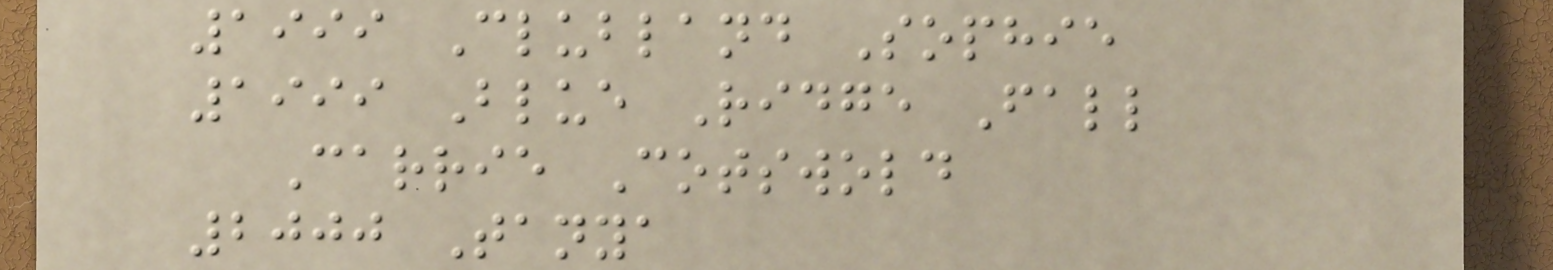1999 Clubland Sophie
1999 Blue Ridge Fall
Carrie Cotswold
2000 Tanya
